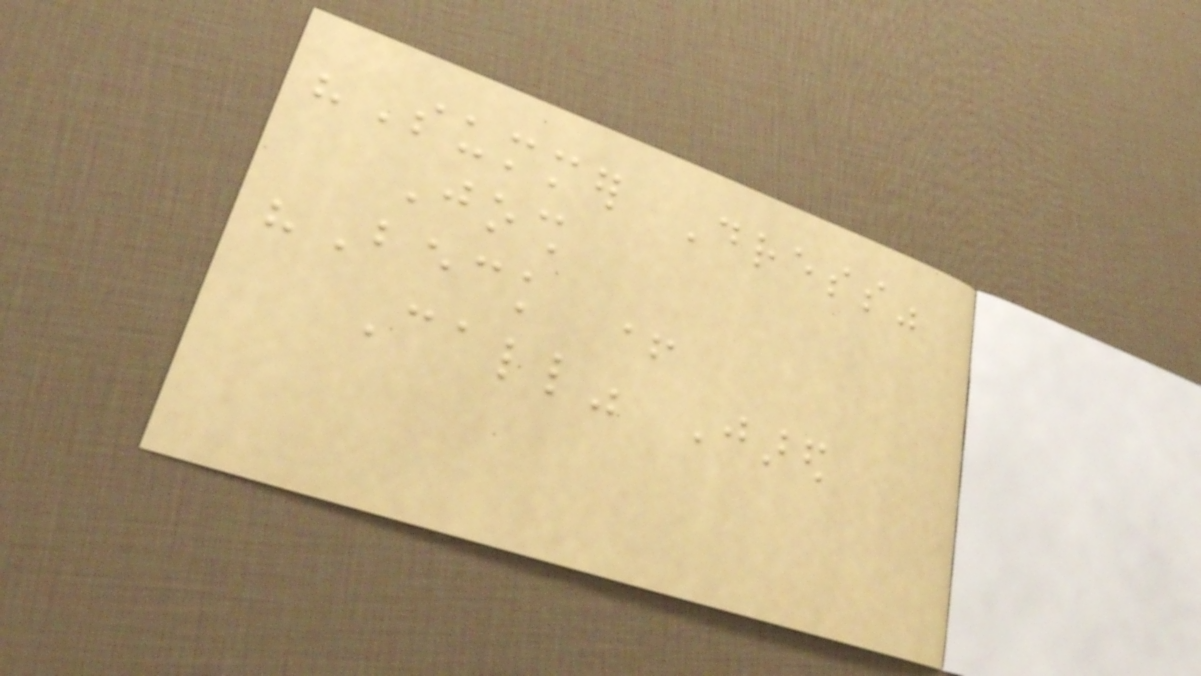"Summer Dress"
Josh
"Beck +
Call" Jared
